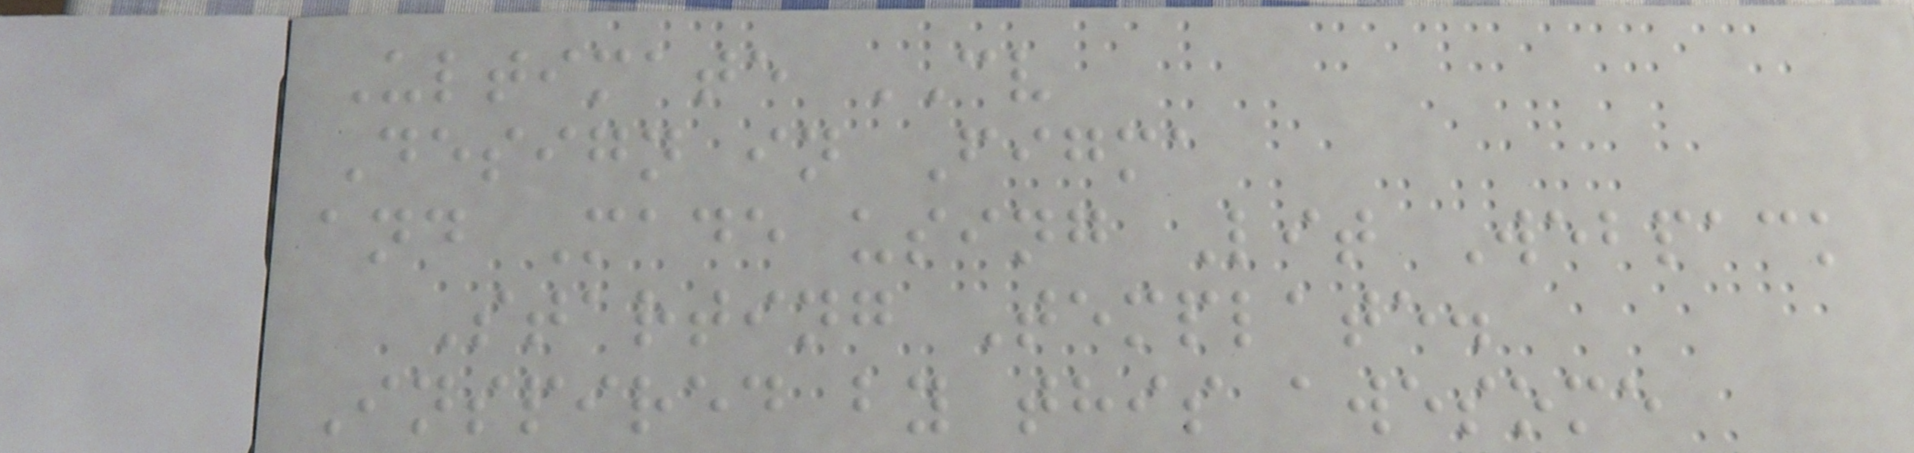Ultimate CV
Design in Figma
and Made using Lit Webpack
Starting Template.
Inspired by this awesome
